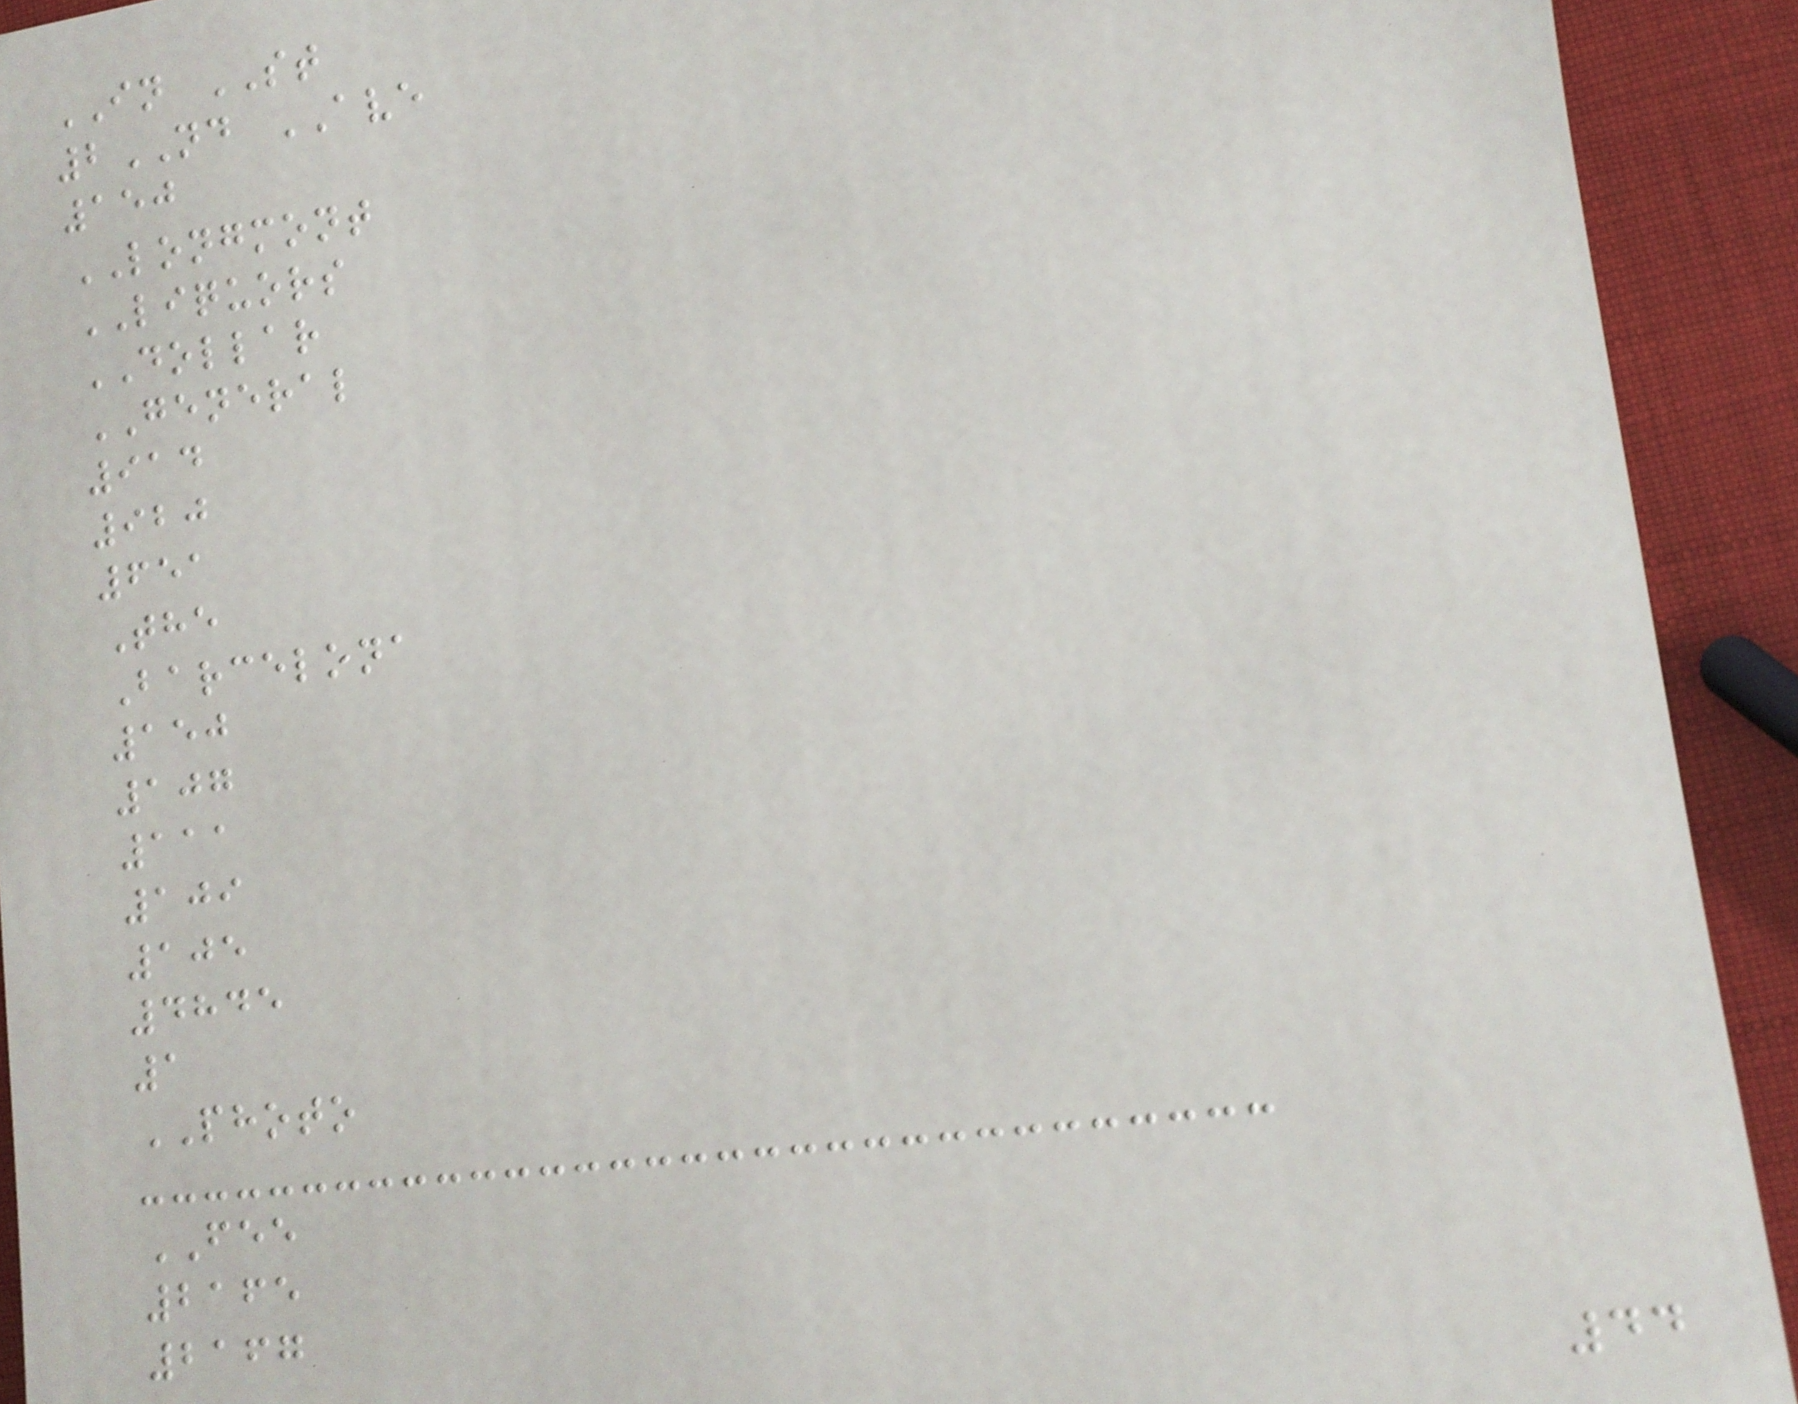IN ST
2ND AVE
150
LONGMONT
LIQUORS
DOLLAR
GENERAL
914
920
651
The
Barcelona
150
107
111
109
105
4845
1
PHOTO
FEE
2165
2167
44
